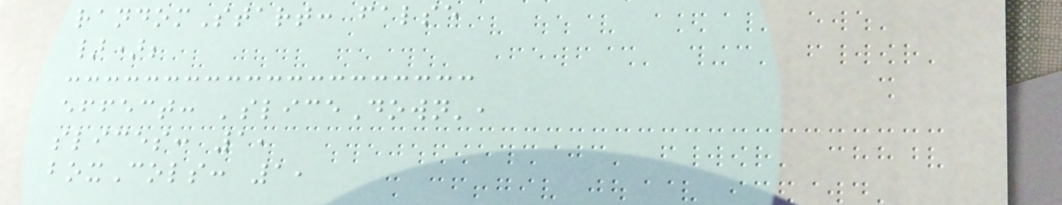randomStart: false
});
effect: 'sliceDown',
slices: 1,
boxCols: 1,
